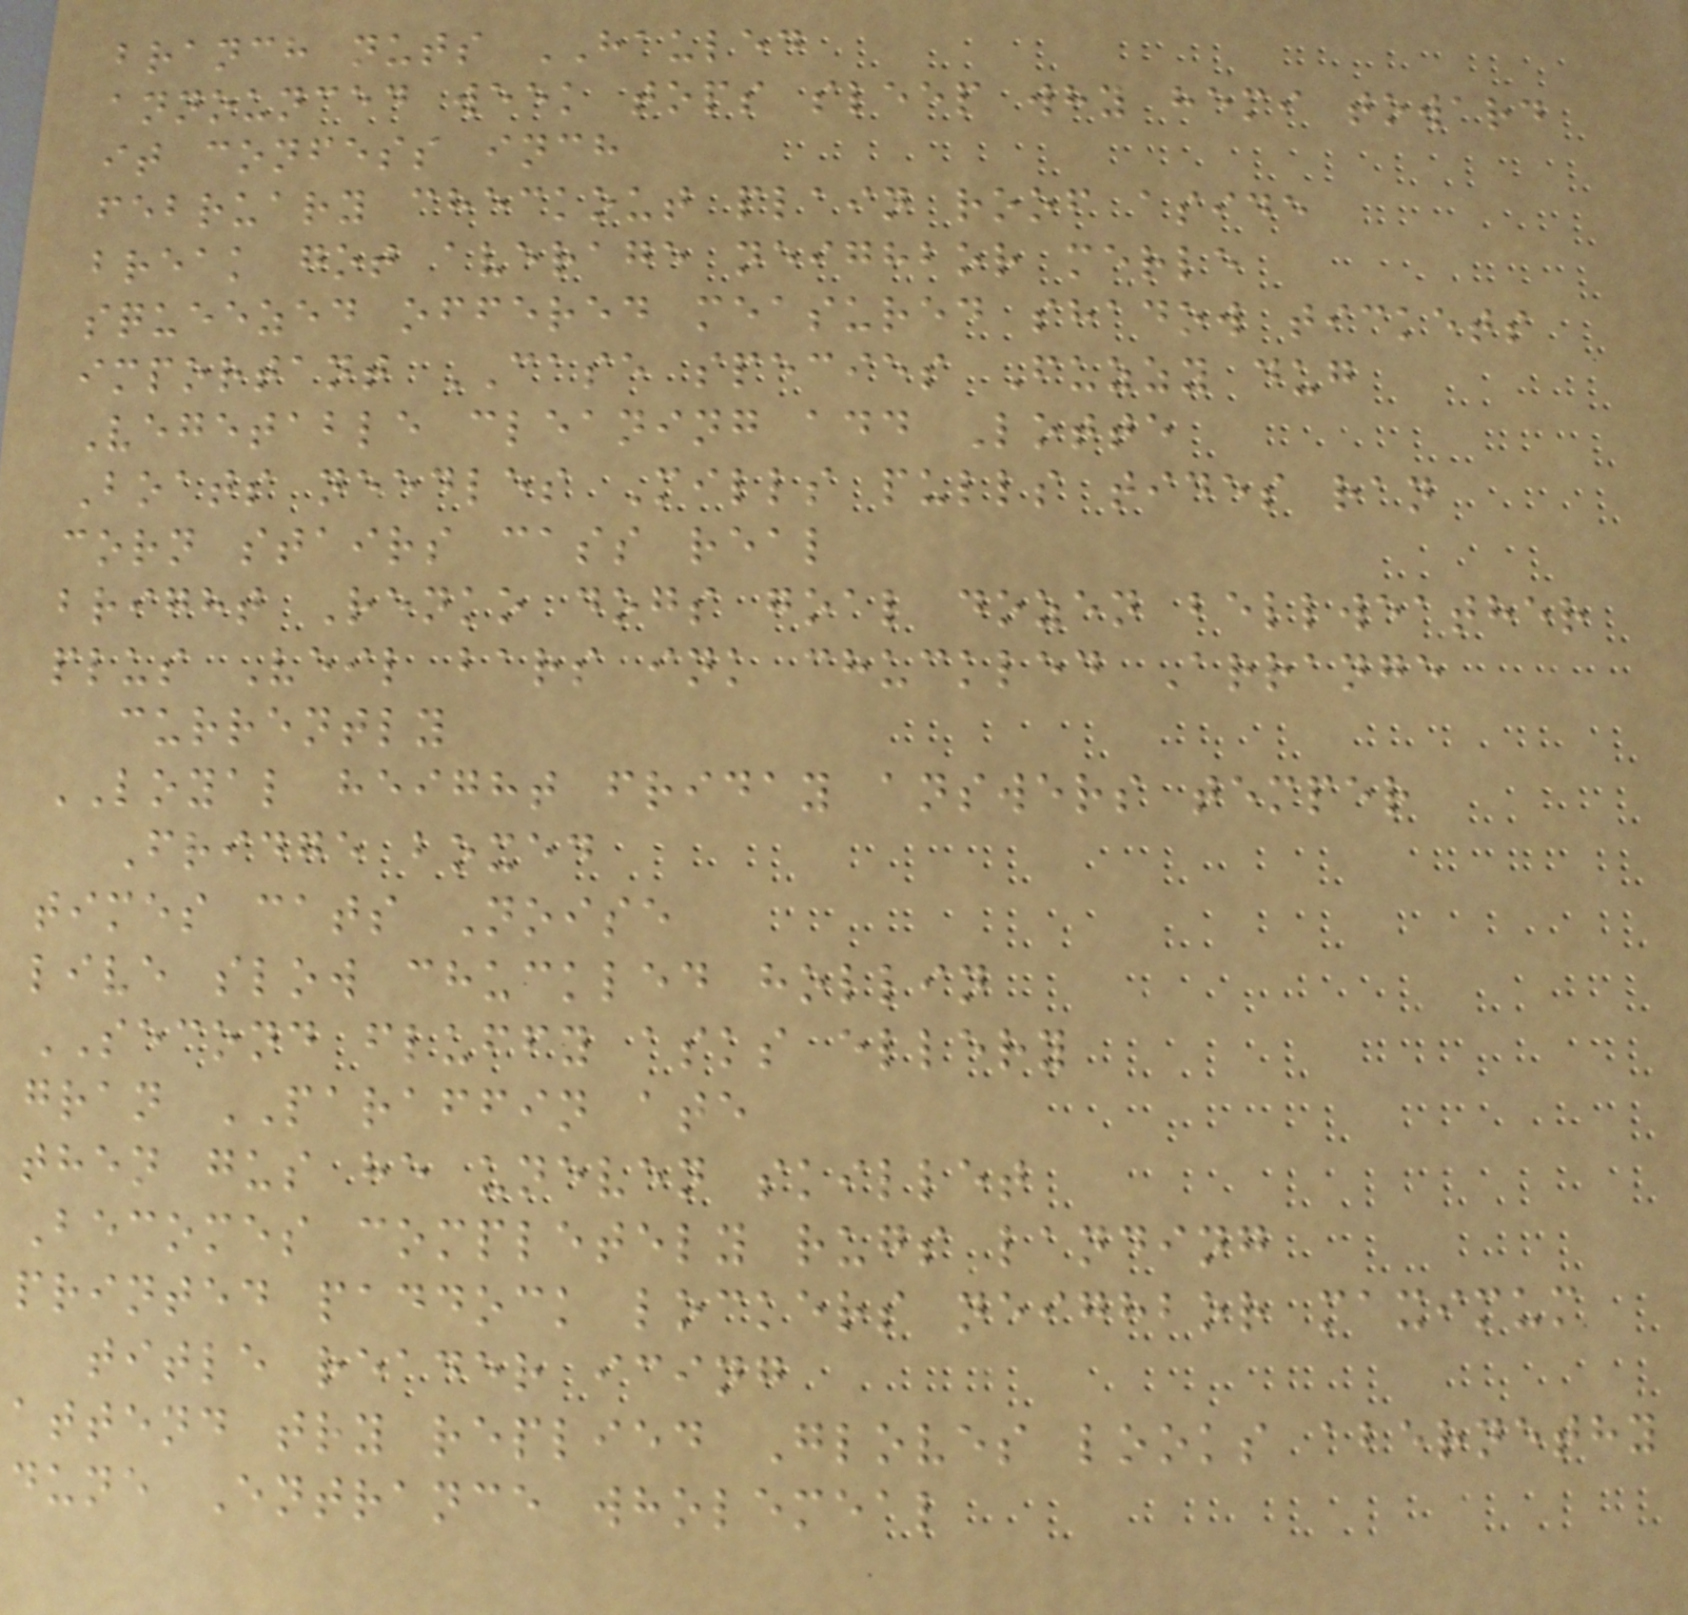branch nuts HAULED
announced week tops sleep why hemi toward
it confess inch
february checkout plain roof aside
break got average neighbor merle
squeezed offered measured shadow tickets
important CASE species Fuzzy dug
Vegetable cleaning add Lotte
Boats needles Mills pulls tides ran
corn stairs cass real
bright Renko dogs goal dozen bellweather
plus Veil bars ink chuckled Arrange
currently
LOYAL height friday answers temper
Fridge boxed
times cats Noise
live slow chuckled hollin
SECOND fluffy asks ellery
gran PARAFFIN ate
then gus he uneven skillet
Becomes completely rugs landing
printed paddock lockers neighbor maximum
title reader icing
attend try replied Gloves looks abernethy
dune Entrance wholemeal
